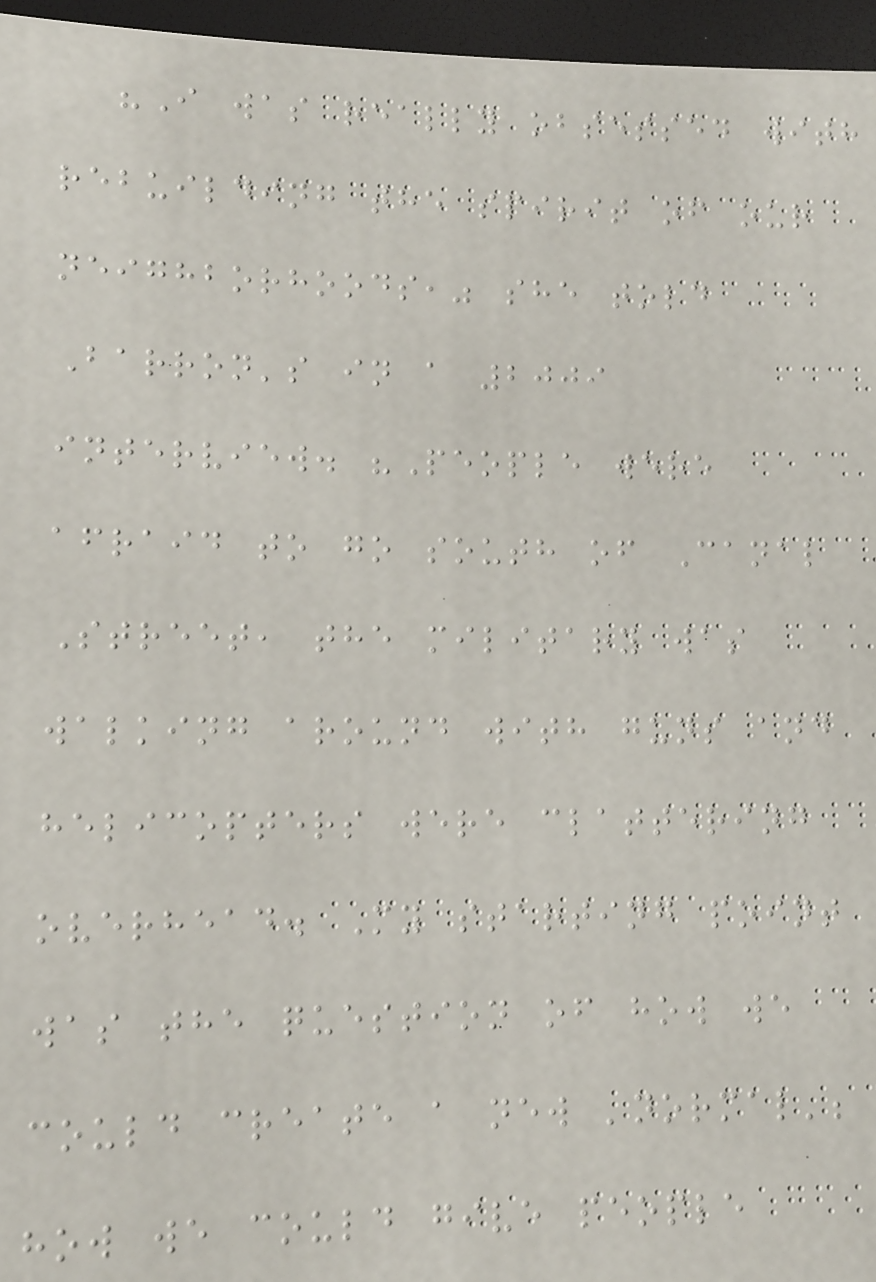"I was really obsessed with
rebuilding the spirit of our
neighborhoods," she told
Barron's in a 2009
interview. "People were
afraid to go south of Canal
Street, the military was
walking around with guns and
helicopters were clattering
overhead. My starting point
was the question of how we
could create a new 'normal';
how we could give people
